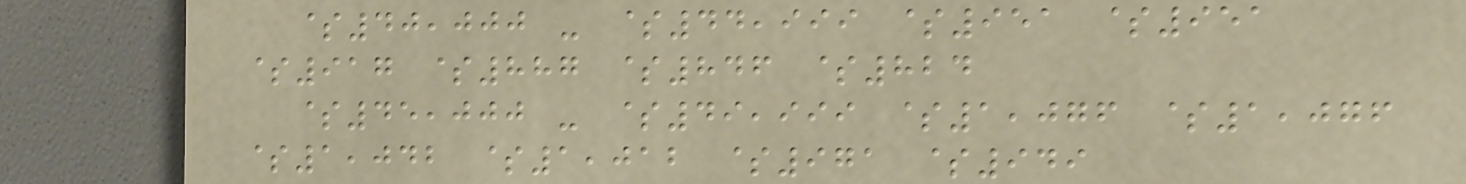$40,000 - $44,999 $951 $951
$917 $887 $846 $824
$45,000 - $49,999 $1,076 $1,076
$1,042 $1,012 $971 $949
